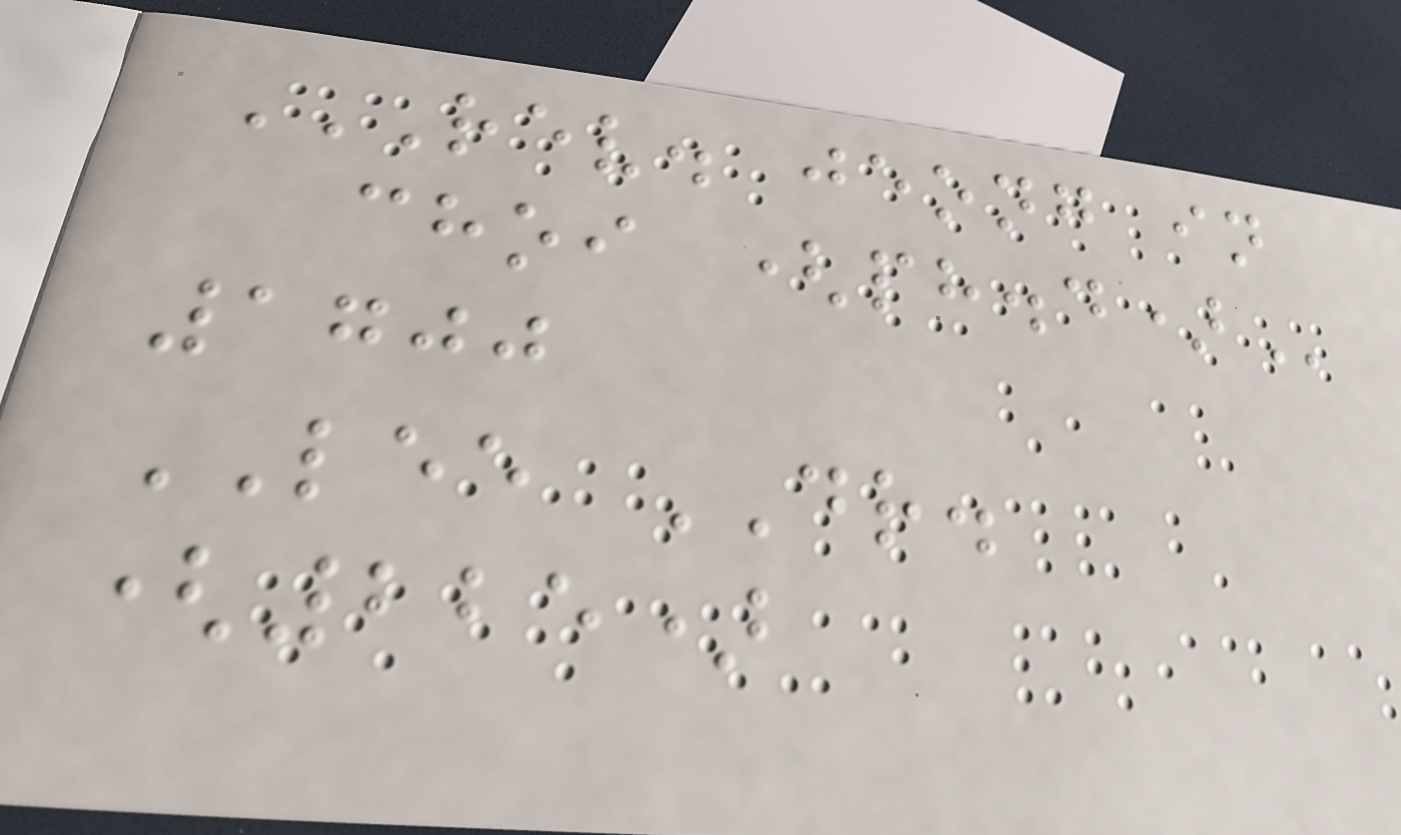REV. JEONG IN
CHOI (PH.D)
1700
LEE DR.
(225)
